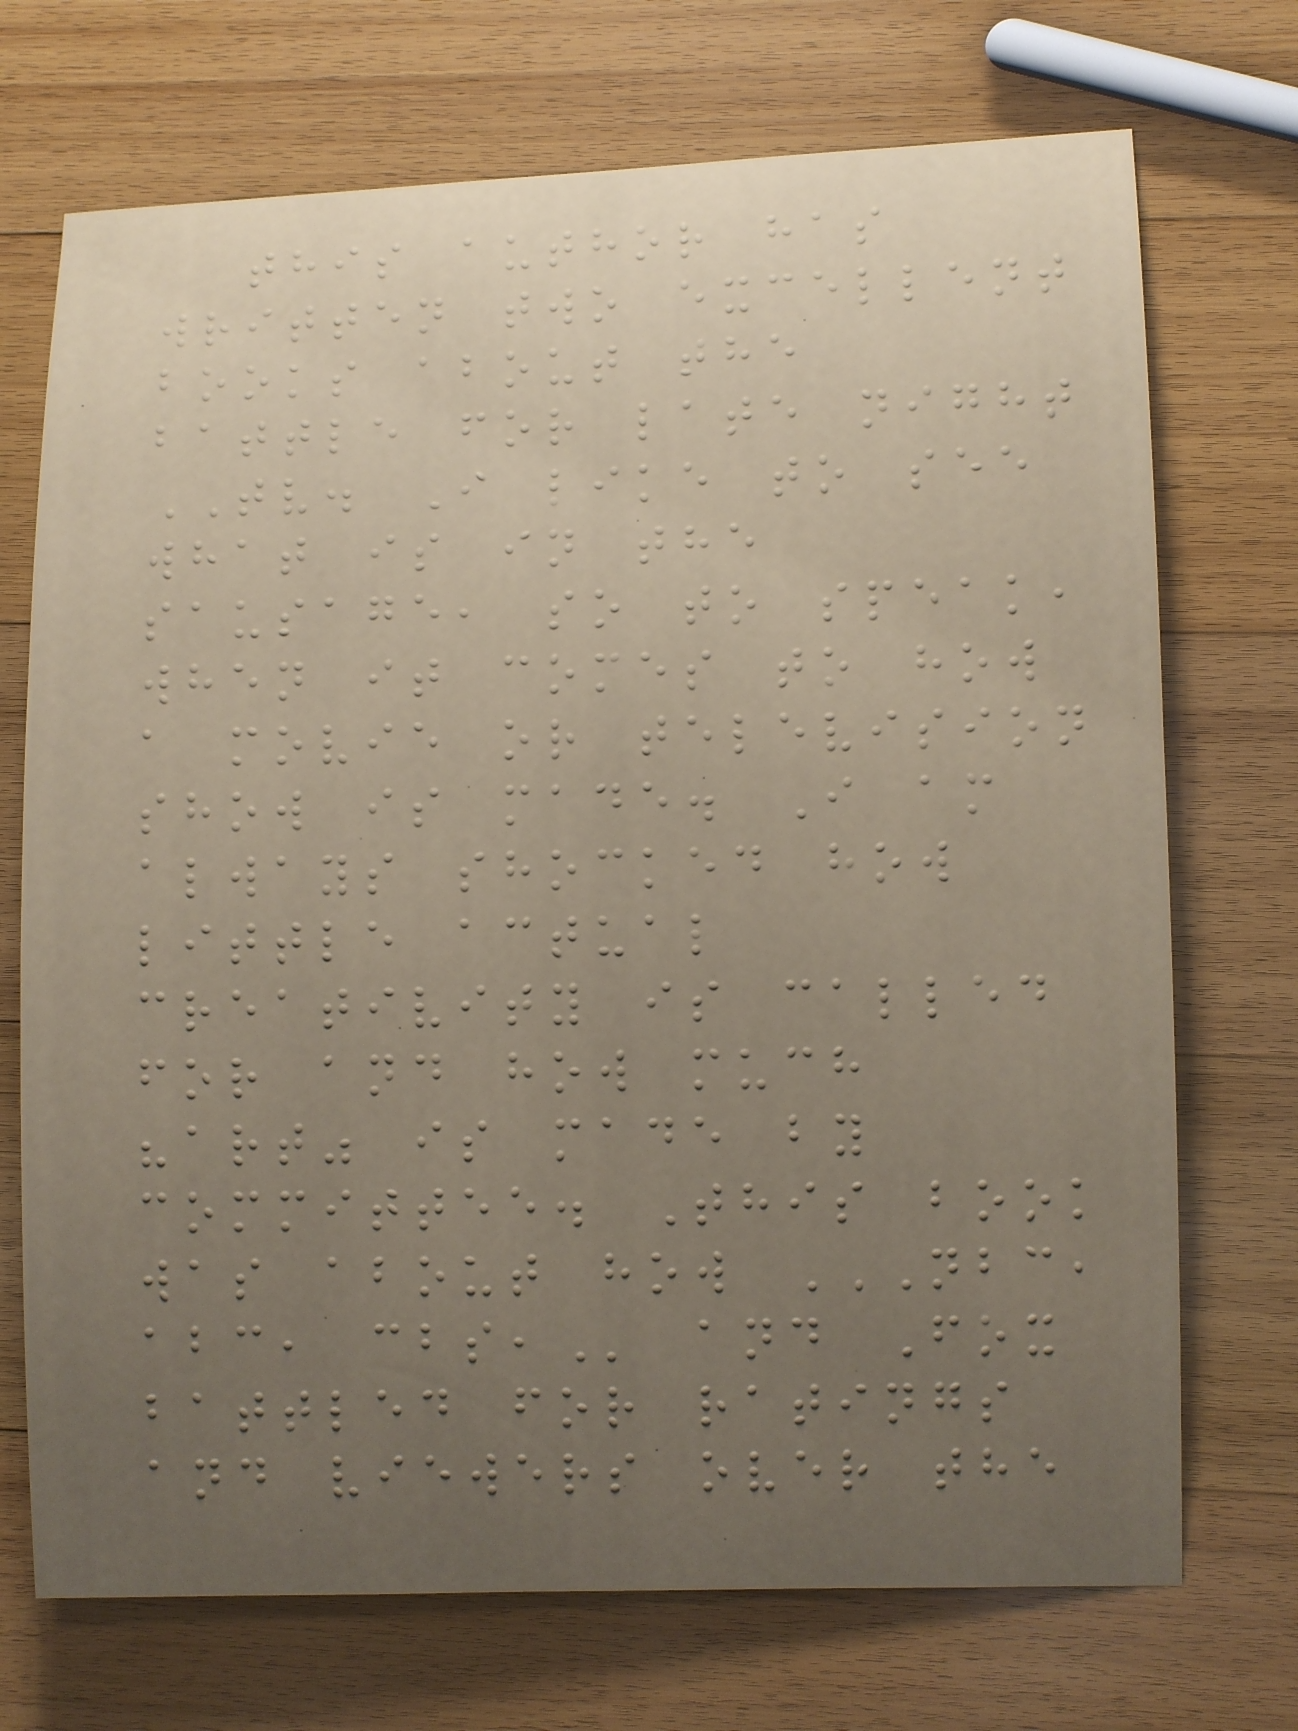this author has
written two excellent
books about the
battle for late night
TV. I like to see
what is in the
sausage, so to speak,
when it comes to how
a movie or television
show is made. I am
always shocked how
little actual
creativity is called
for and how much
"art" is made by
committee. This book
was about how NBC,
ABC, CBS, and Fox
battled for ratings
and viewers over the
